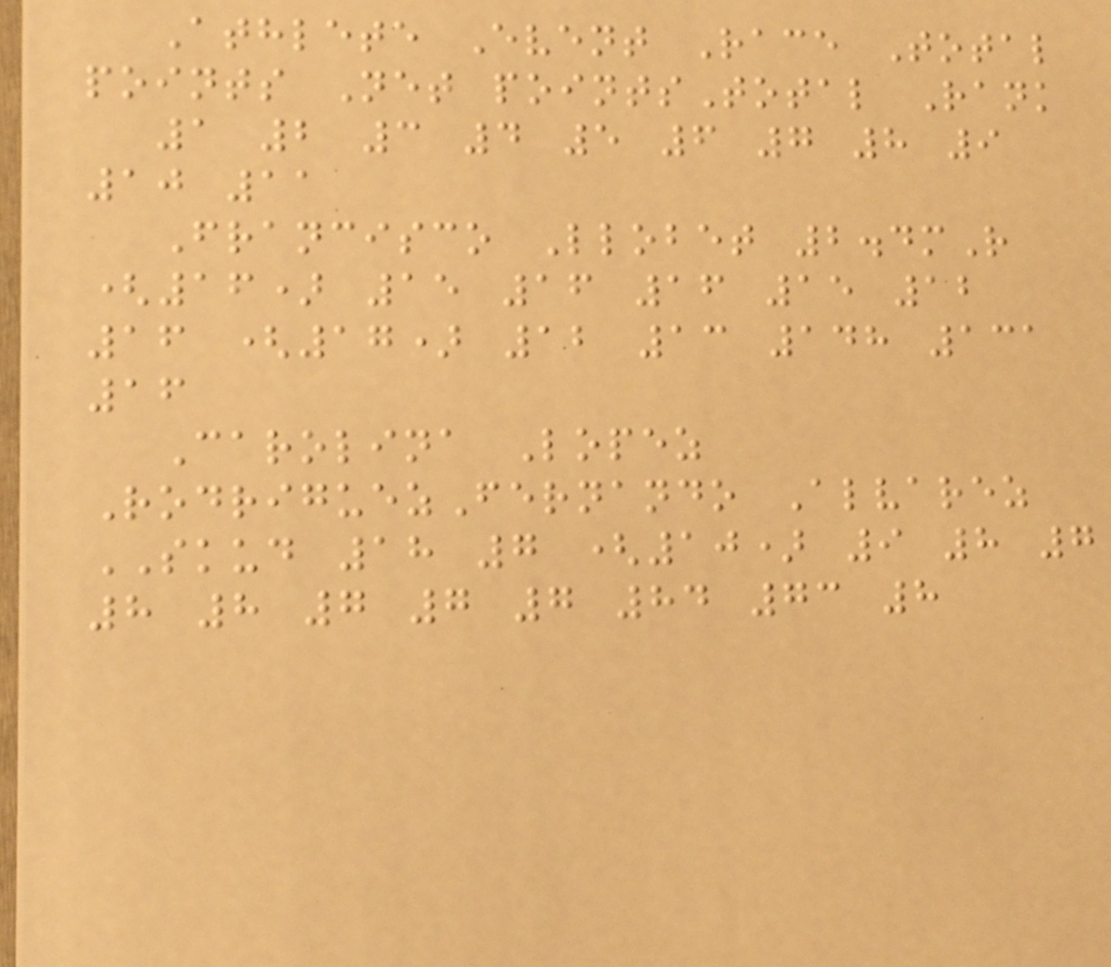Athlete Event Race Total
points Net pointsTotal Rank
1 2 3 4 5 6 7 8 9
10 11
Francisco Llobet 2.4mR
(16) 15 16 16 15 12
16 (17) 12 13 148 131
16
Carolina Lopez
RodriguezFernando Alvarez
SKUD 18 7 (10) 9 8 7
8 8 7 7 7 84 73 8
